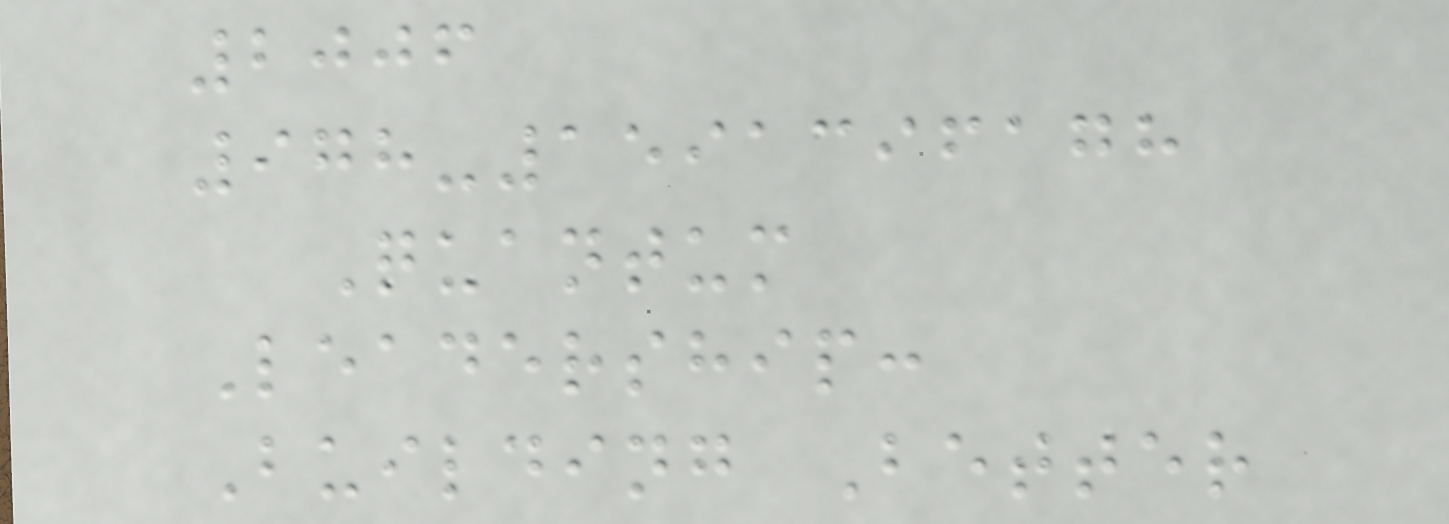2006
978-1591396178
Quantum
Leadership:
Building Better
